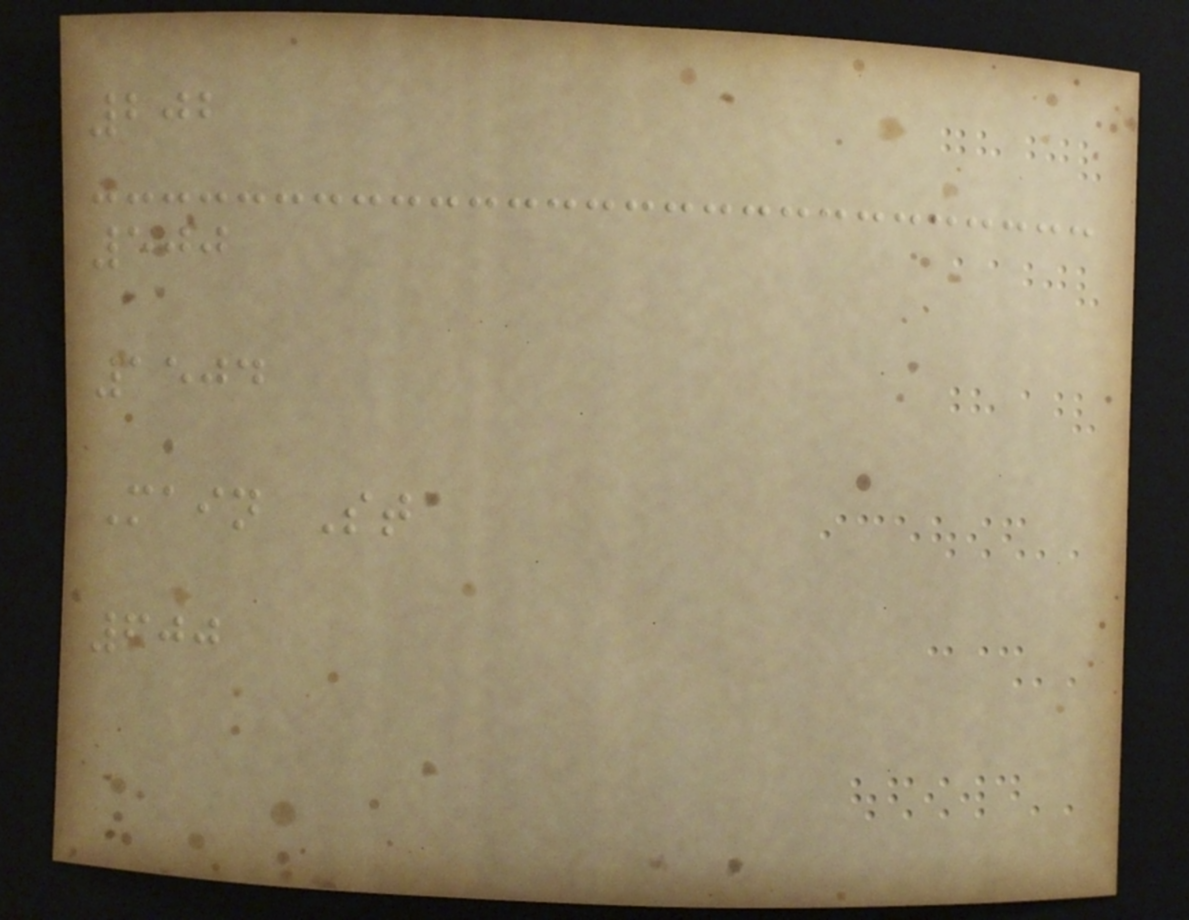202
500
1504
Main St
600
